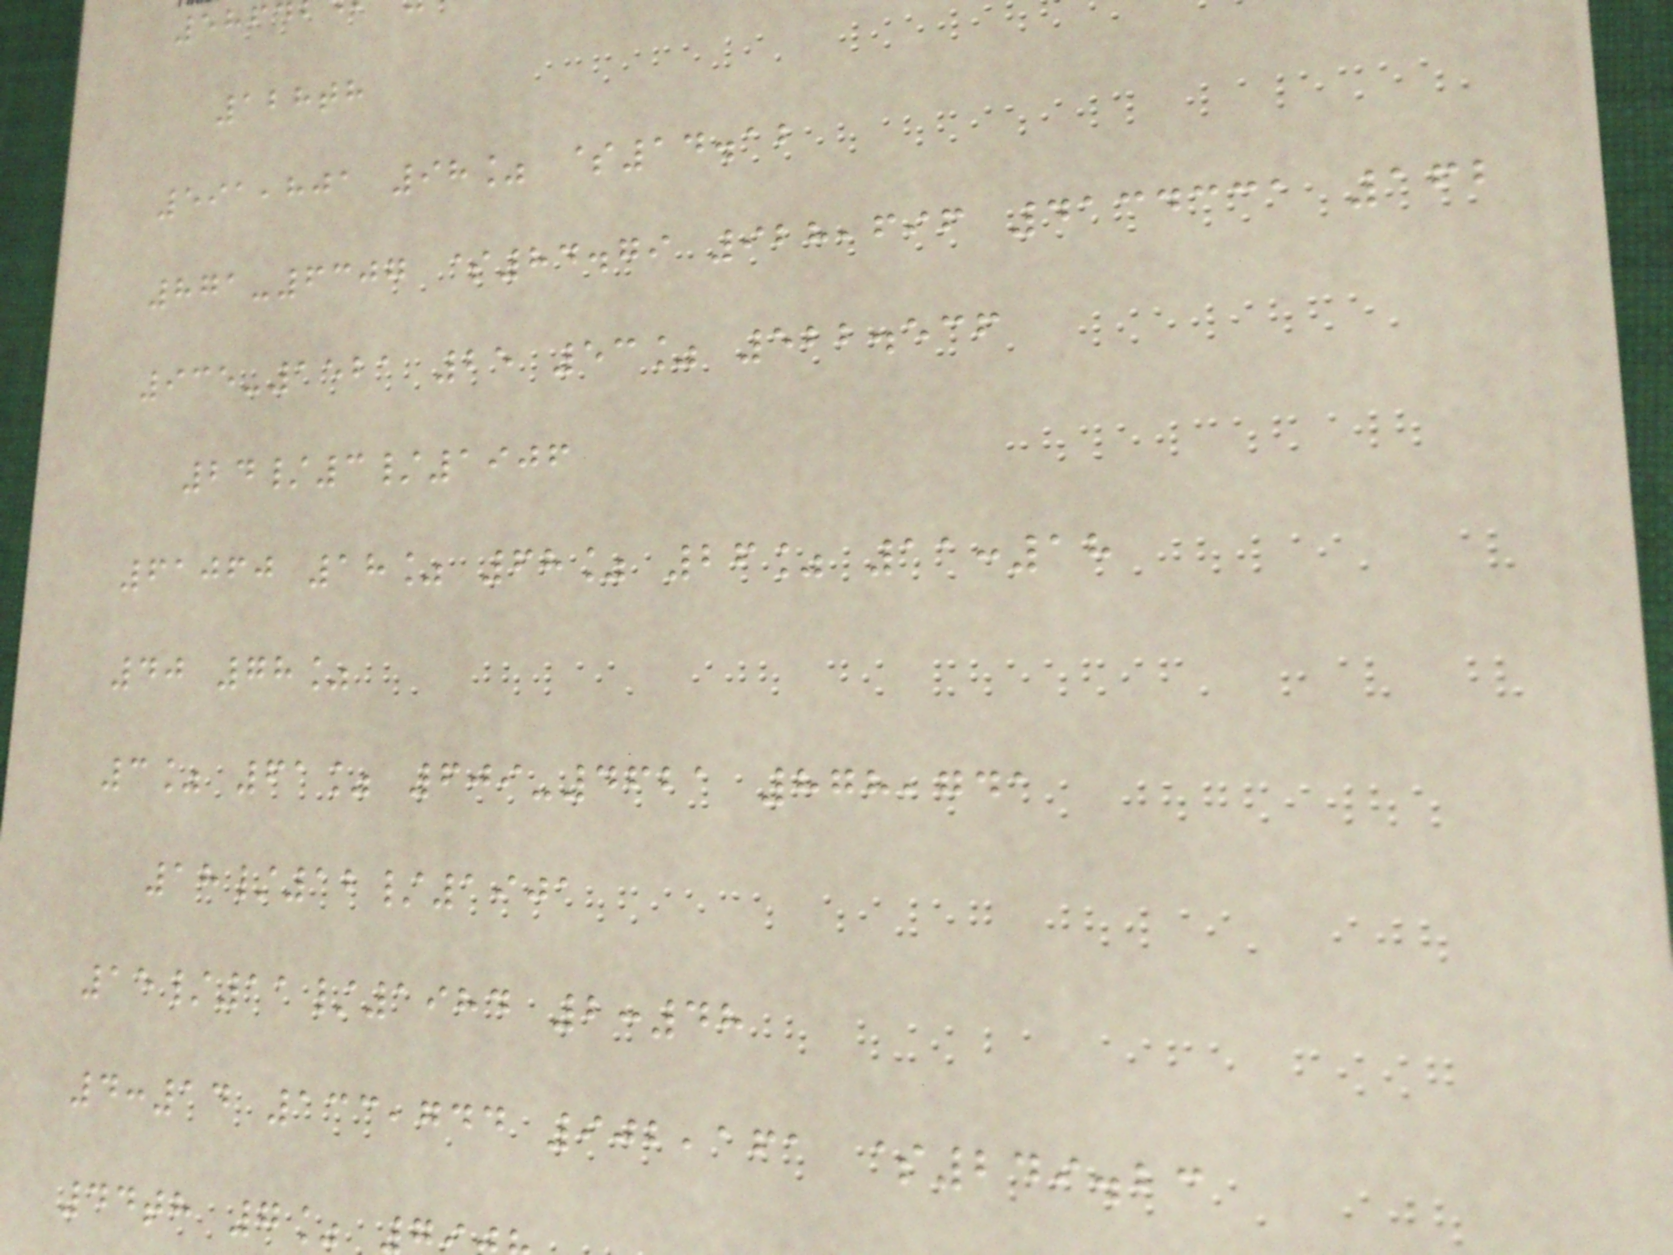128th
591,801 98% $14.12
871-6307 $84.79 928,696 4134331 162
935-1521 25 53% 522.536
24/3/1906
61060 18% 68% 26% 11:18
40 78%
3% 61% 609-4621 878,741
18/12/1901
15/11/1984 2:48
4:14 133,744 902,161 $249.23
44th 7%
